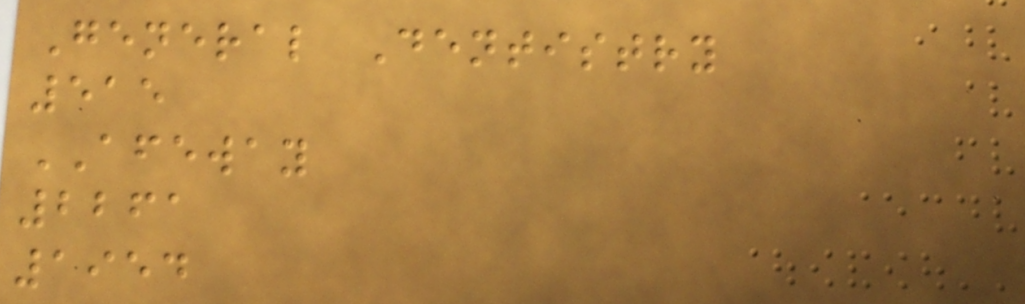General Dentistry
515
AFEWAY
2261
1954
